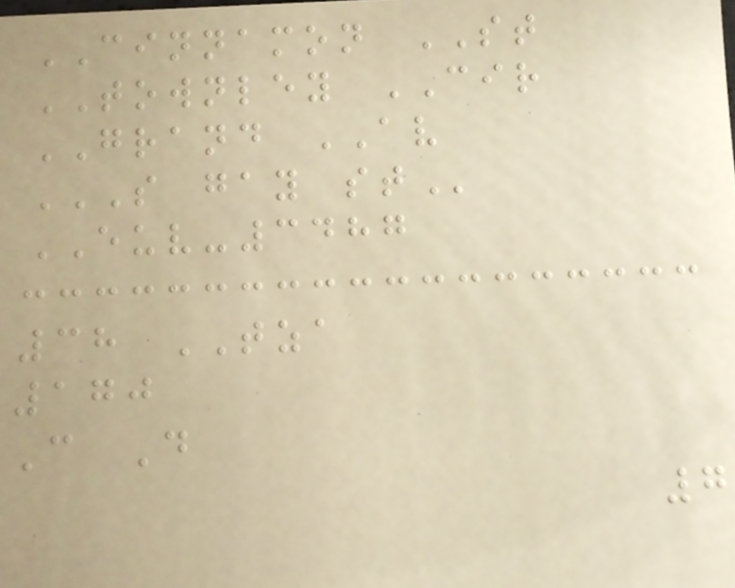CINNAMON ST
TOWNLEY CIR
GRAND AV
S GAY ST
EUV-3487
38 TZA
170
C D
7
